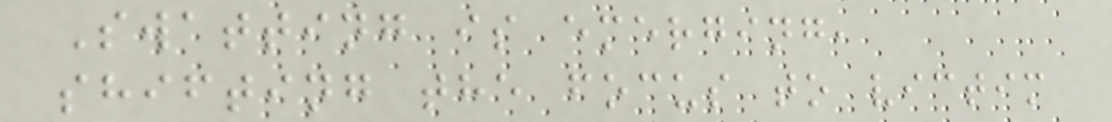Swatting is emerging,
shifting the focus to victim
